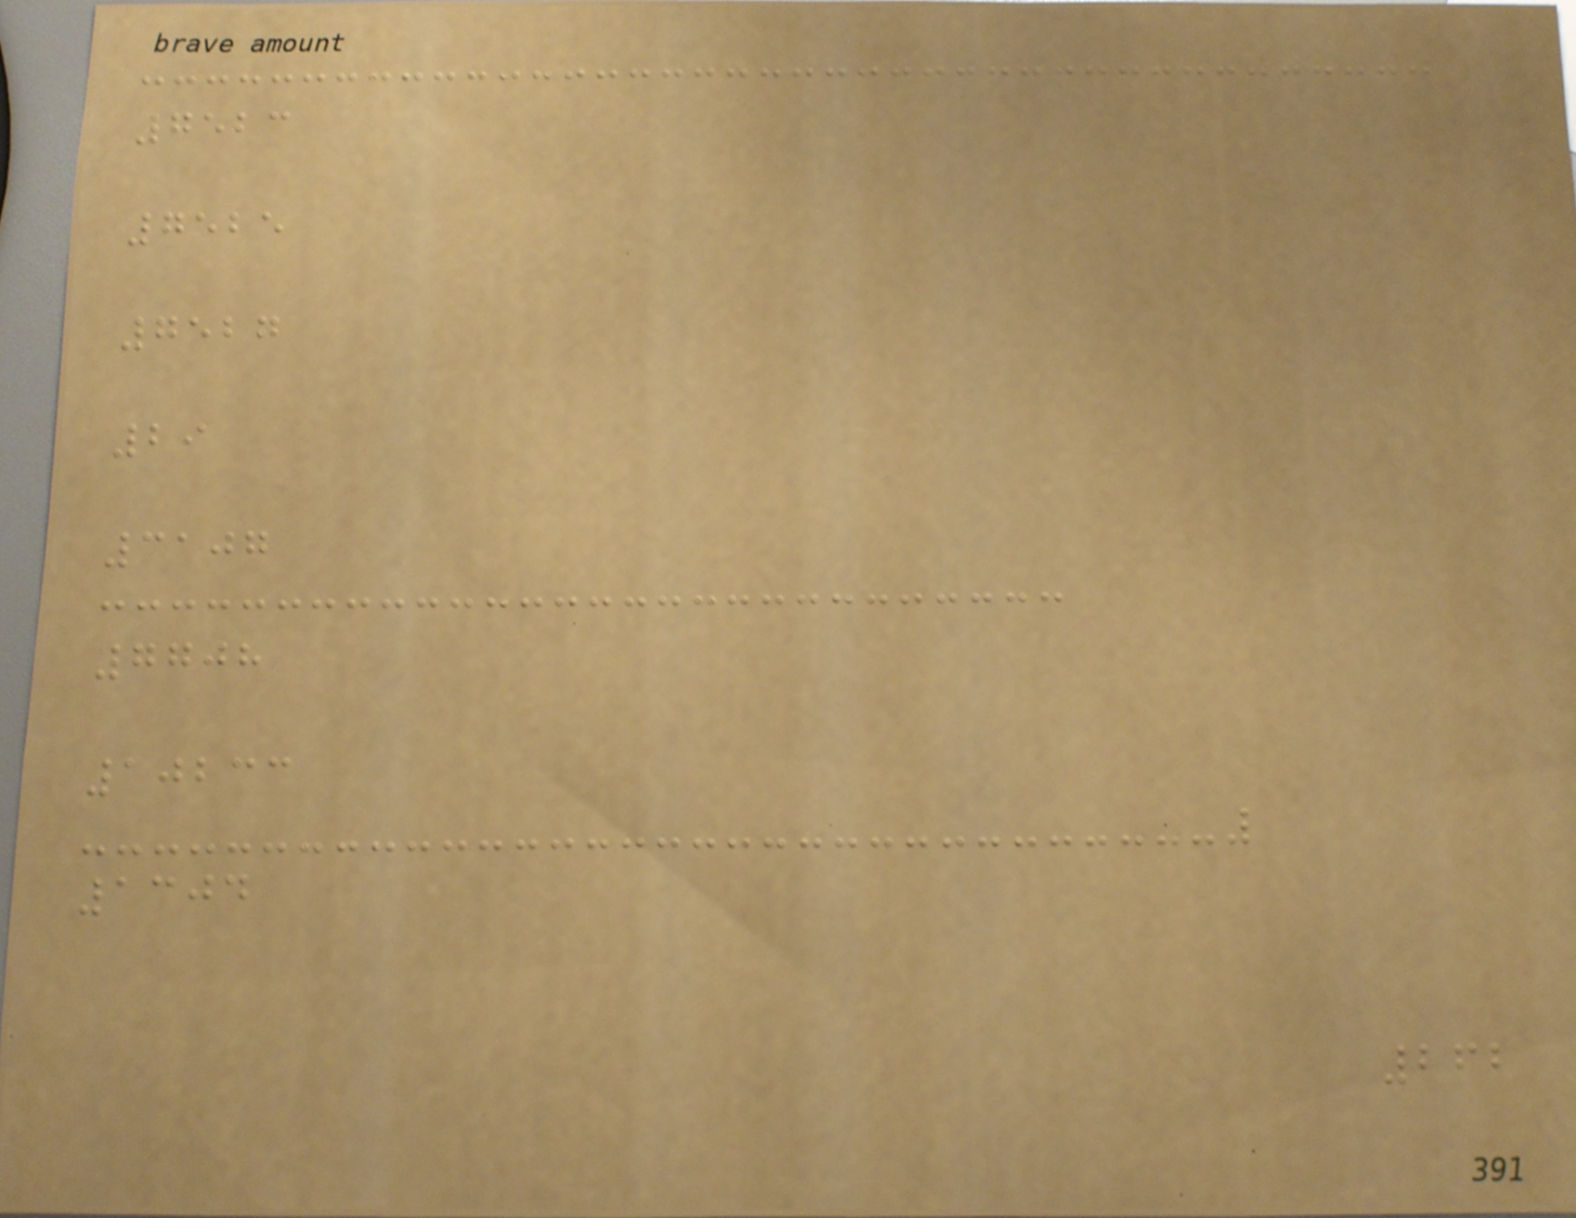7523
7525
7527
29
3107
7708
10233
1304
262
